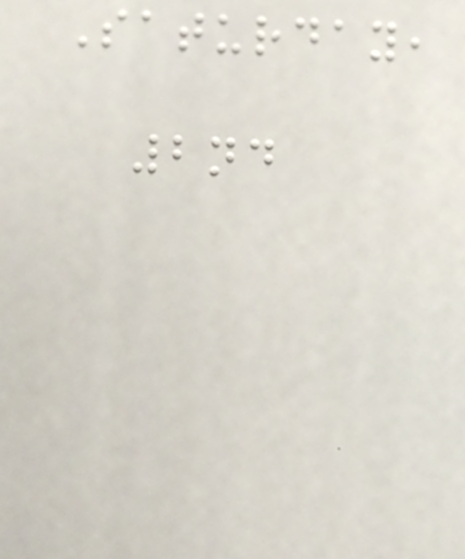Saturday,
2nd
